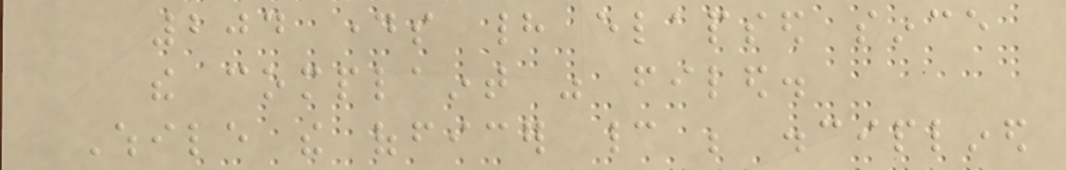204 days had elapsed since
the complaint was filed.
While the officer cannot be disciplined
